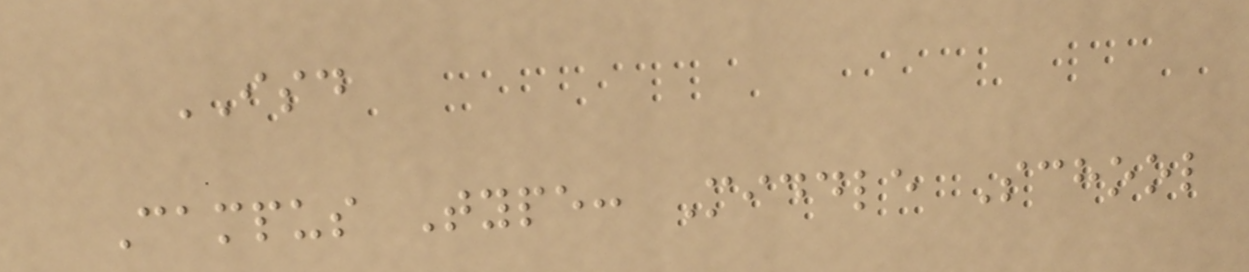ISD
Campus Type: Middle School
